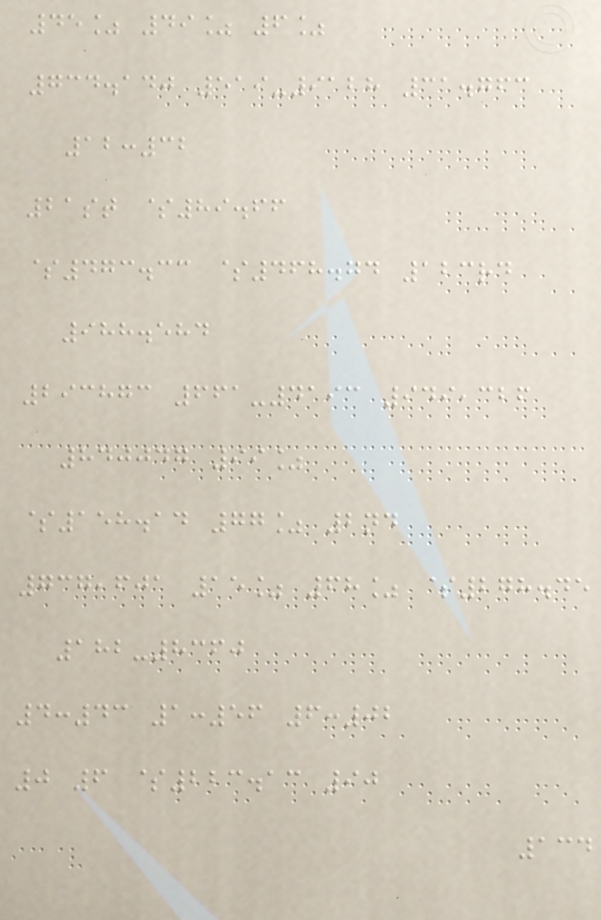45% 49% 6%
734.140 519-9128 31.763
12:32
21st $89.66
$473.33 $468.74 123rd
988.584
293873 661-4193 949,326
840047 99%
$158.14 77% 2nd
737,601 15% 68% $278.45
182-8360
4:43 1:56 6:02
0 6 $223.13 90
134
